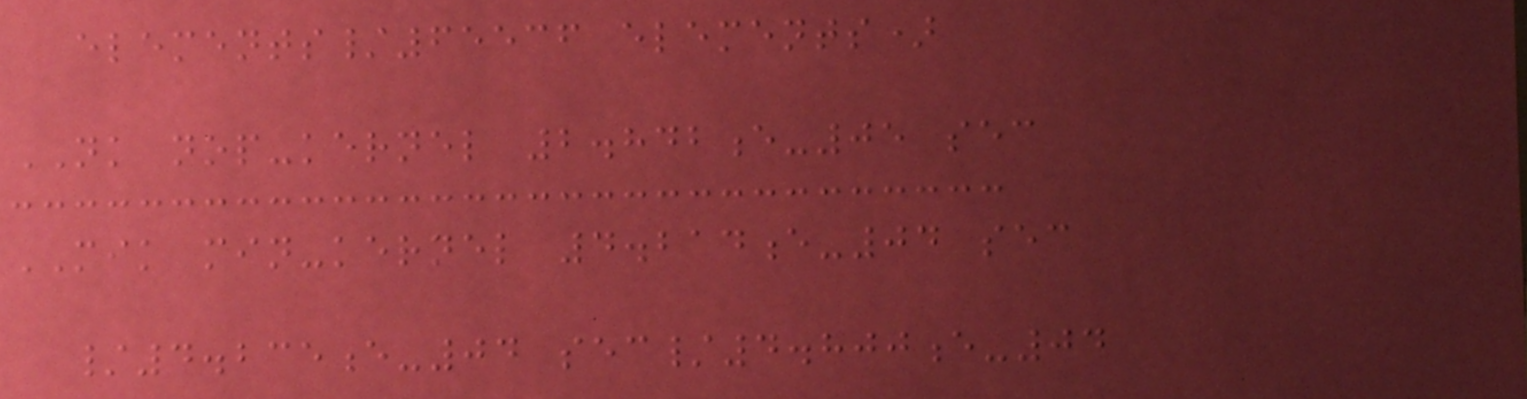elements/65536 elements)
NK nop-kernel 2.842e-05 sec
MIK min-kernel 4.214e-04 sec
/4.235e-04 sec/4.800e-04
